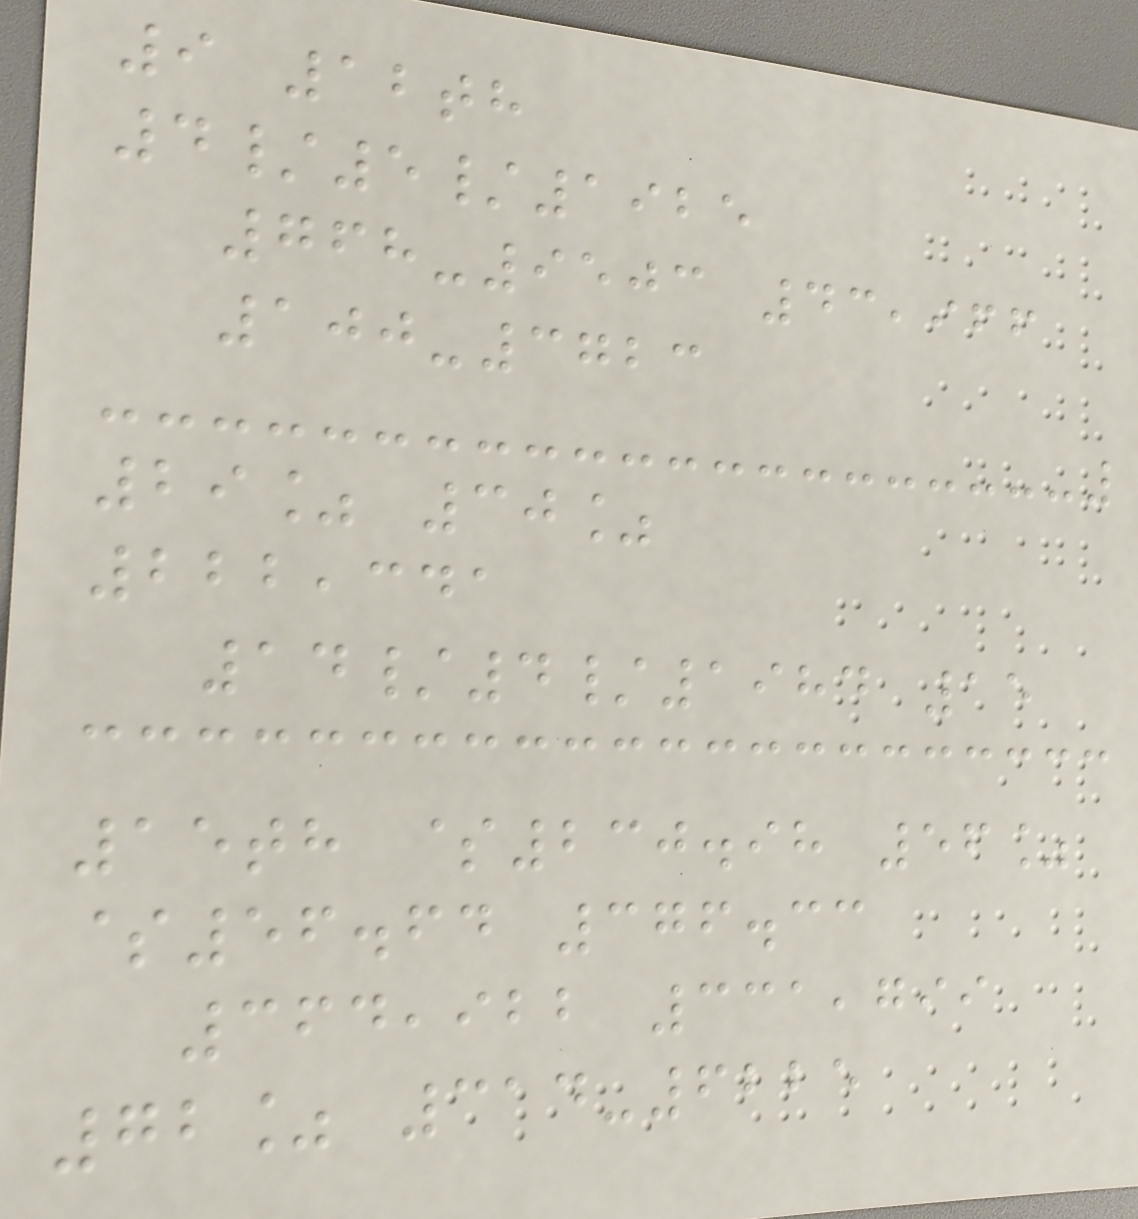9 12th
4/5/1925
768-9503 43,966
100-3723
29% 30%
222,341
14/4/1984 15
15th $230.98 56%
$56.64 376.33
364,922 331,799
72% 314-6225
